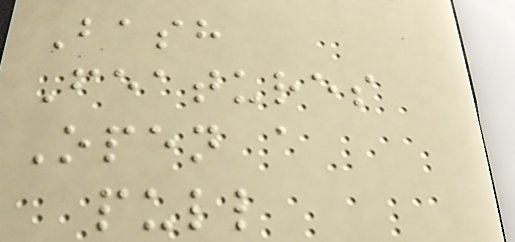Bash
Features
Open a
pull
